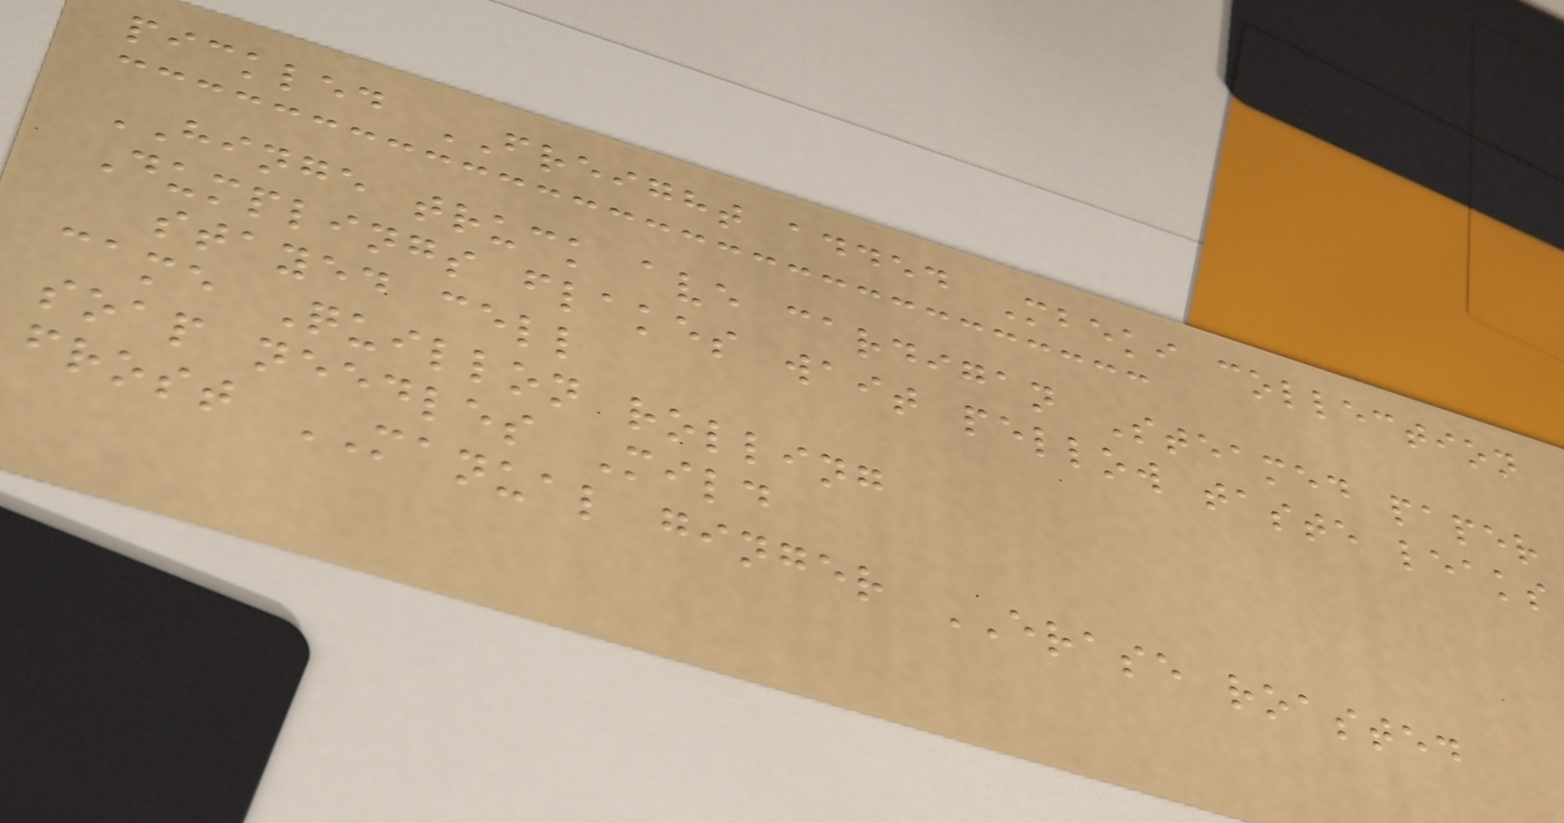pickled FREIGHT added Mbeki collection
HINGE truck ave cardigan Steamed paper
Dumplings flakes wait pellow taste leaks
stayed cell
came Quillon rolling
soap needles Mild
frost MANUAL ginger ERASE roasted
